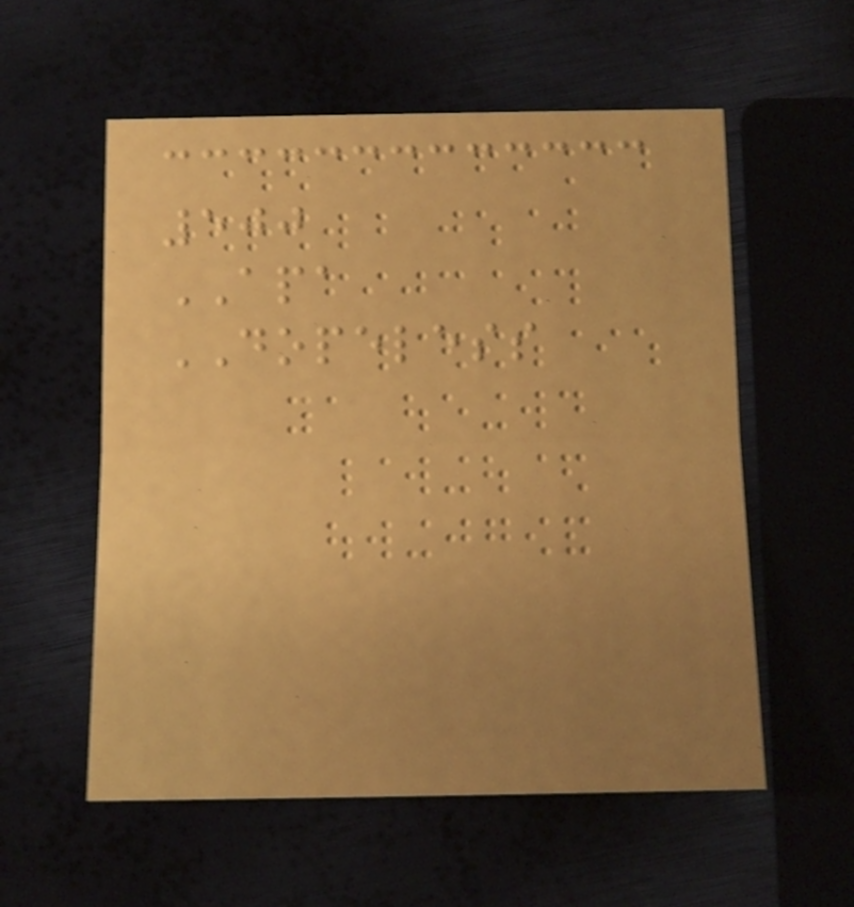500
APA
DOPELESS
